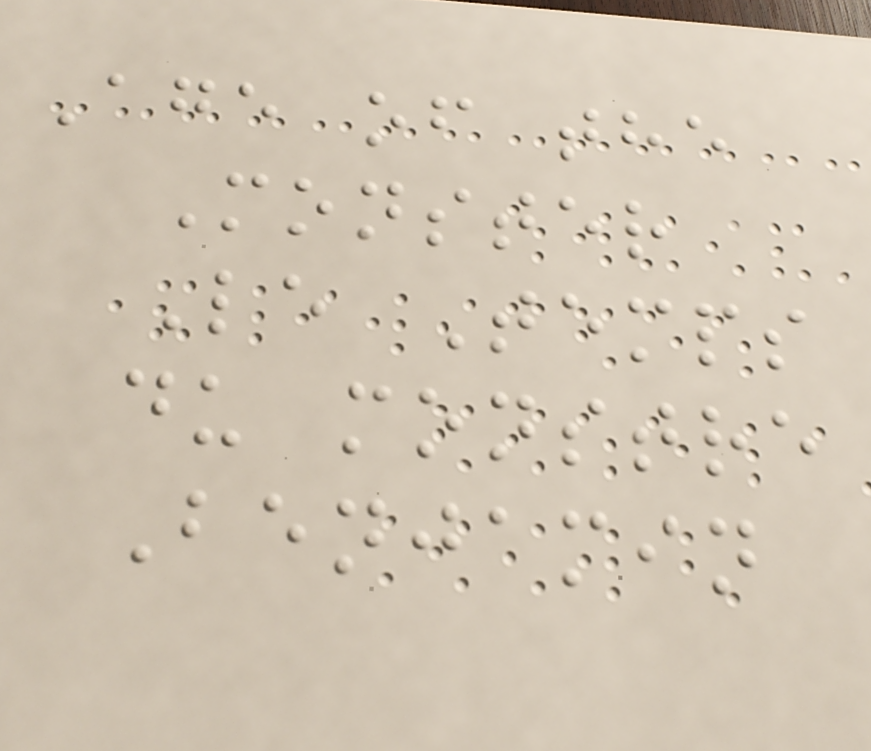Age of the
Monster
Le Temps
du monstre
Benjamin
